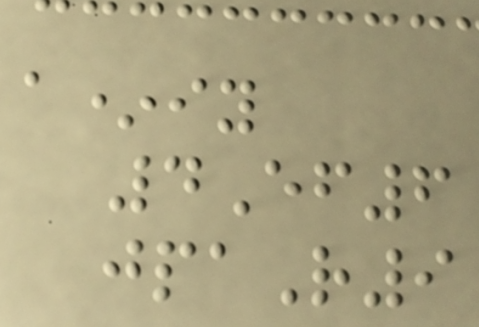a*iy
4Ef6
jpaR9
